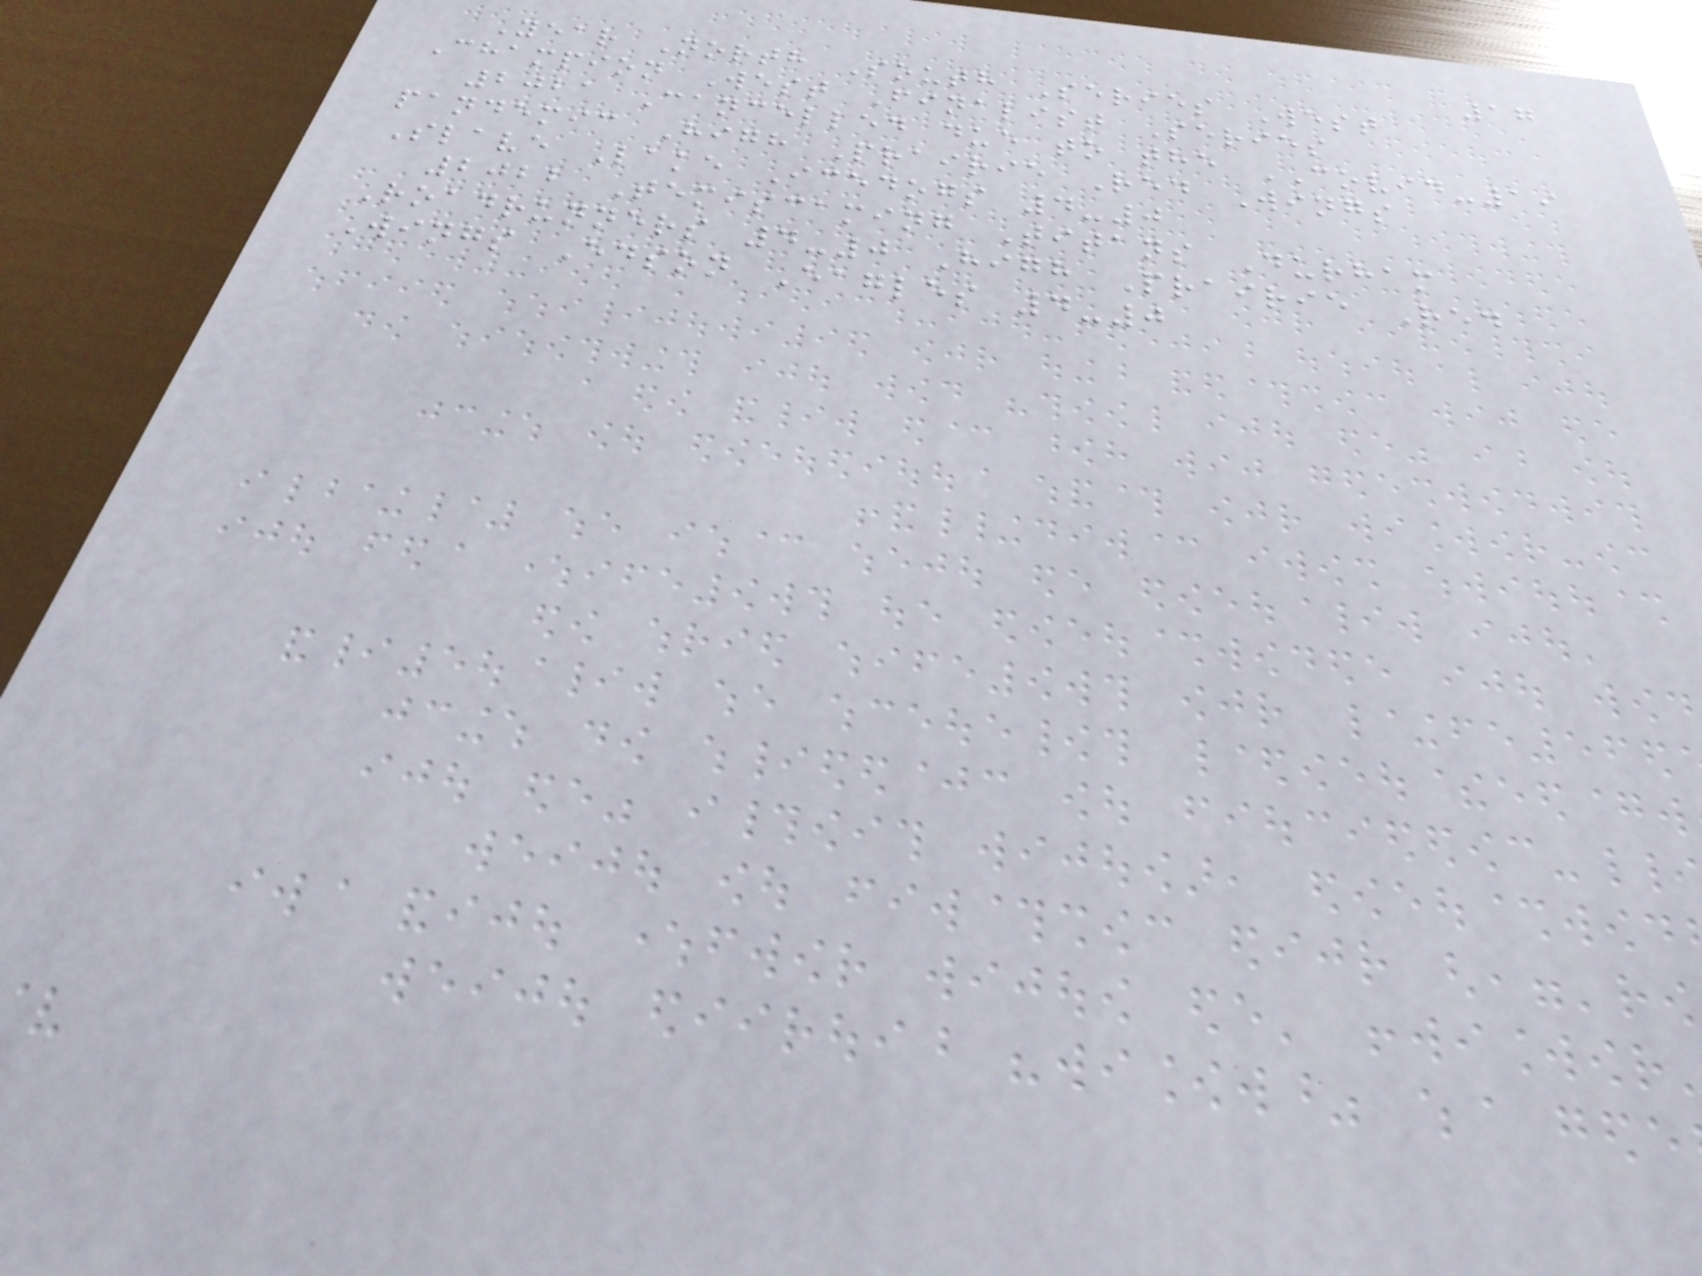17
Year North South Series West
Champion West Finalist Series
2021 Cancelled due to the COVID-19
pandemic High Prairie Red Wings
Slave Lake Icedogs 4-0
2022 Temiscaming Titans Durham
Roadrunners 4-0 High Prairie Red
Wings Edson Eagles 4-0
